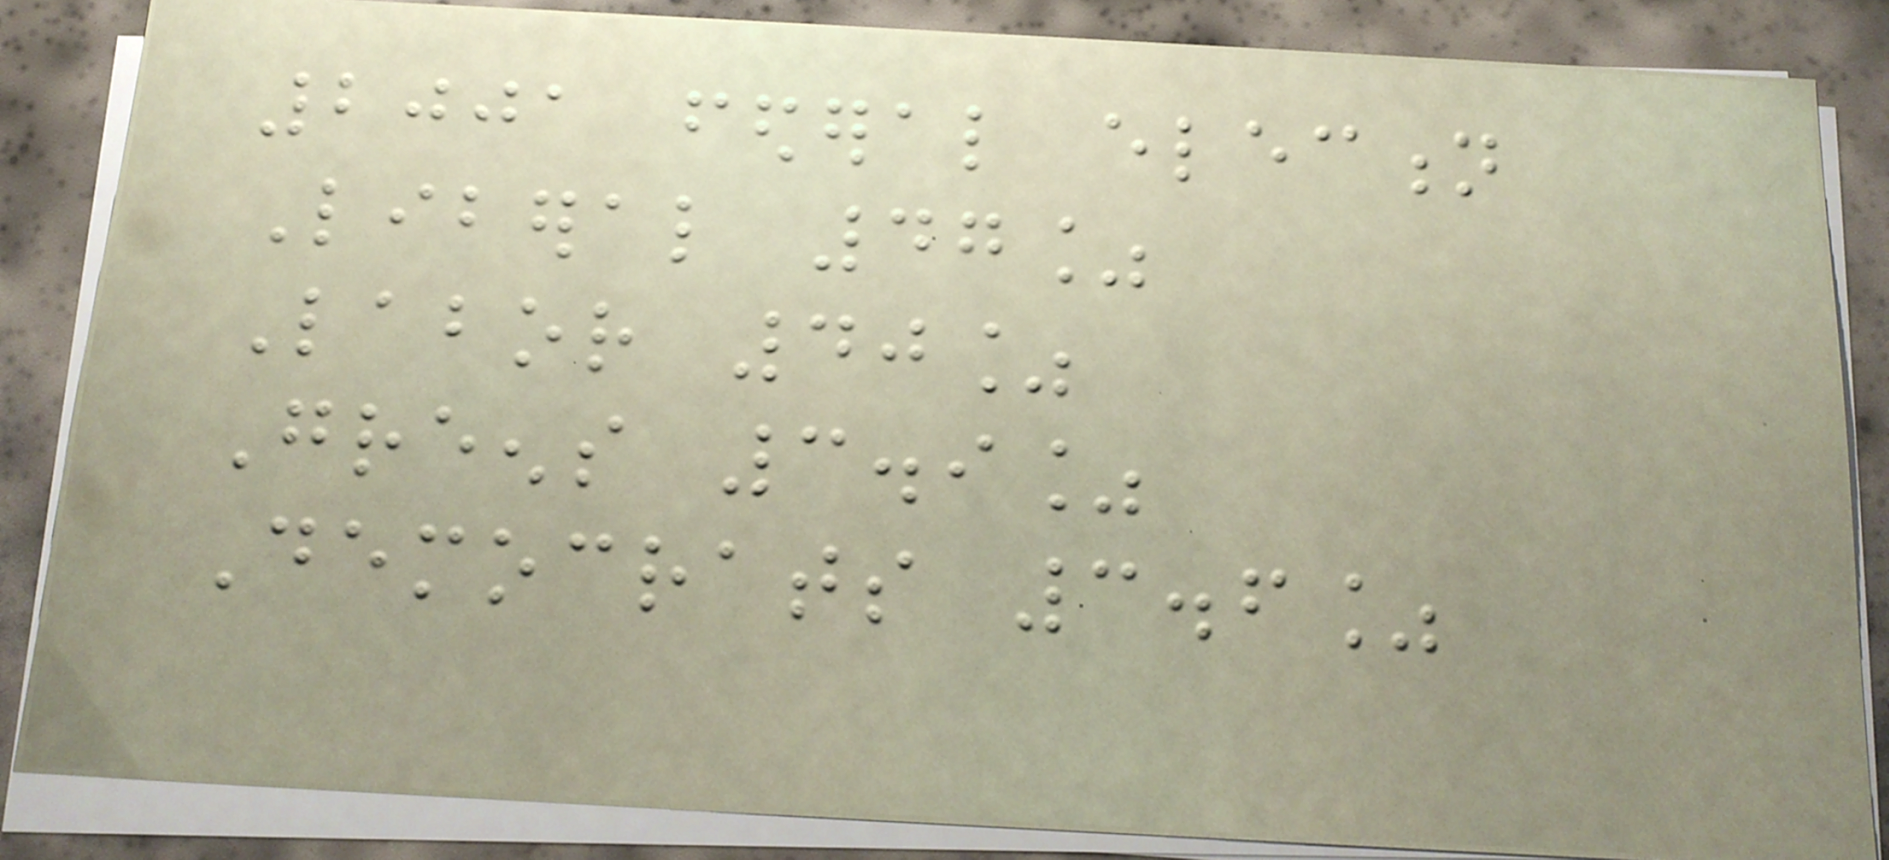2001 federal election
Liberal 47%
Labor 40%
Greens 3.9%
Democrats 3.6%
